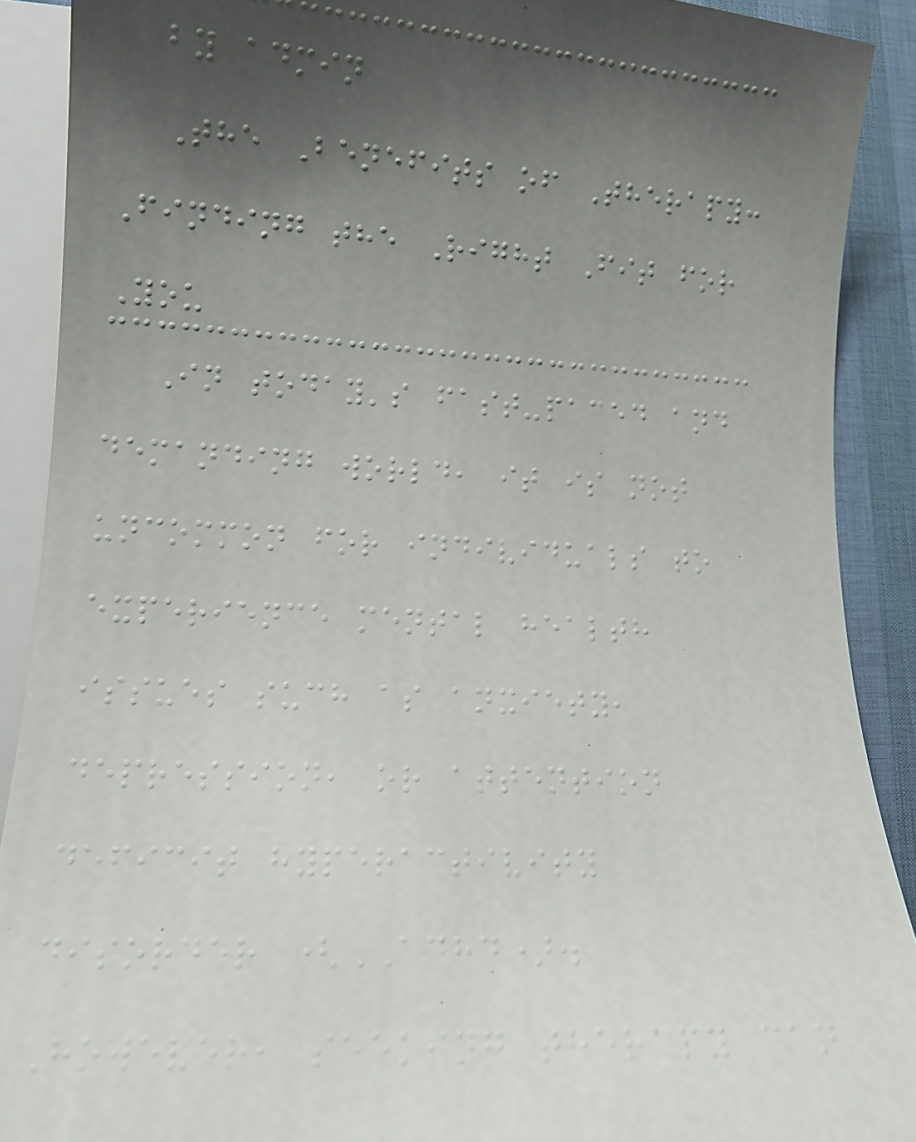by admin
The Benefits of Therapy:
Finding the Right Fit for
You
In today's fast-paced and
demanding world, it is not
uncommon for individuals to
experience mental health
issues such as anxiety,
depression, or attention
deficit hyperactivity
disorder (ADHD).
However, seeking therapy can
